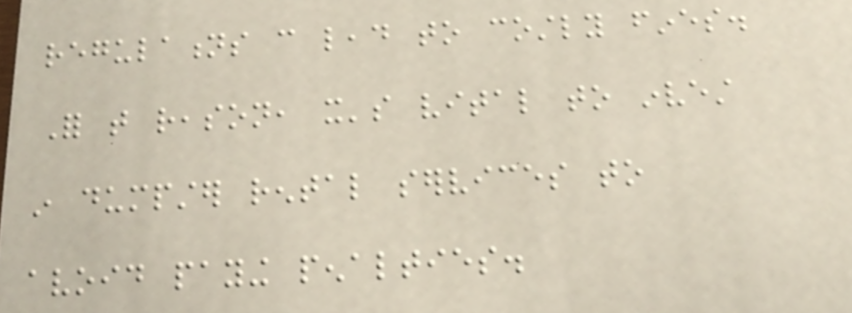regulations can lead to costly fines.
For that reason, it's vital to invest
in dumpster rental services to
avoid paying penalties.
